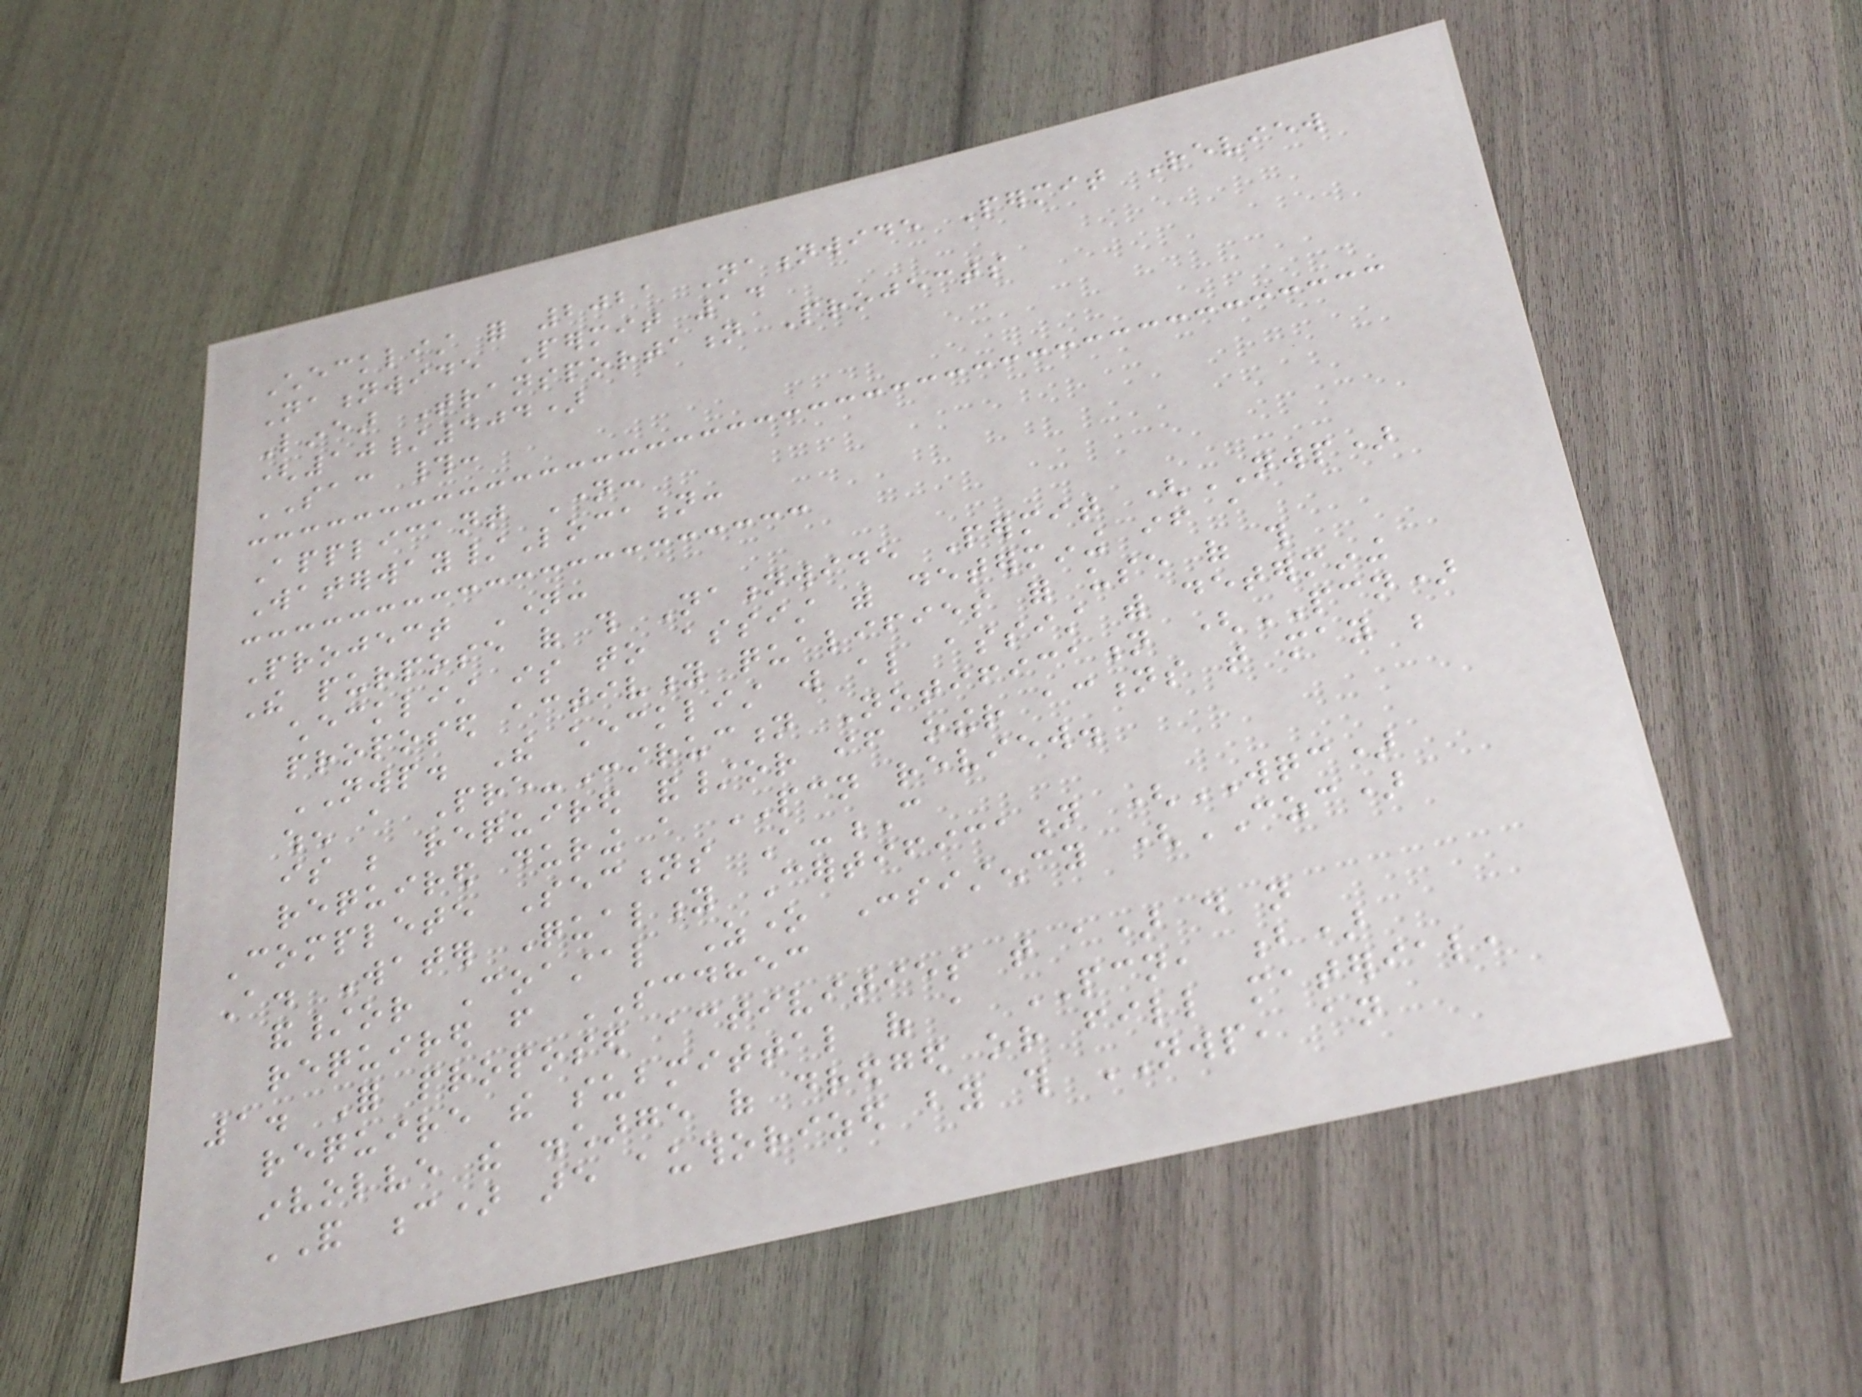Checklist for 2021 Nationwide Permit Review
Nationwide Permit 14
Linear Transportation Projects
(10/404)
SAC #:
Applicant Name:
Waterway/Location:
Project Name:
The purpose of this Nationwide Permit (NWP)
checklist is to assist with determining if a
proposed activity qualifies for use of this
NWP. The checklist will also assist with determining
when a Pre-Construction Notification (PCN)
is be required and/or if other actions that may be
required during a PCN review.
Complete Sections A-C
A. Water Quality Certification (WQC)
and/or Coastal Zone Consistency (CZC)
required from SCDHEC
1. For proposed activities that a) do not
require the submittal of a PCN, b)
involve the discharge of dredged or fill material,
AND c) are authorized by this NWP, an
